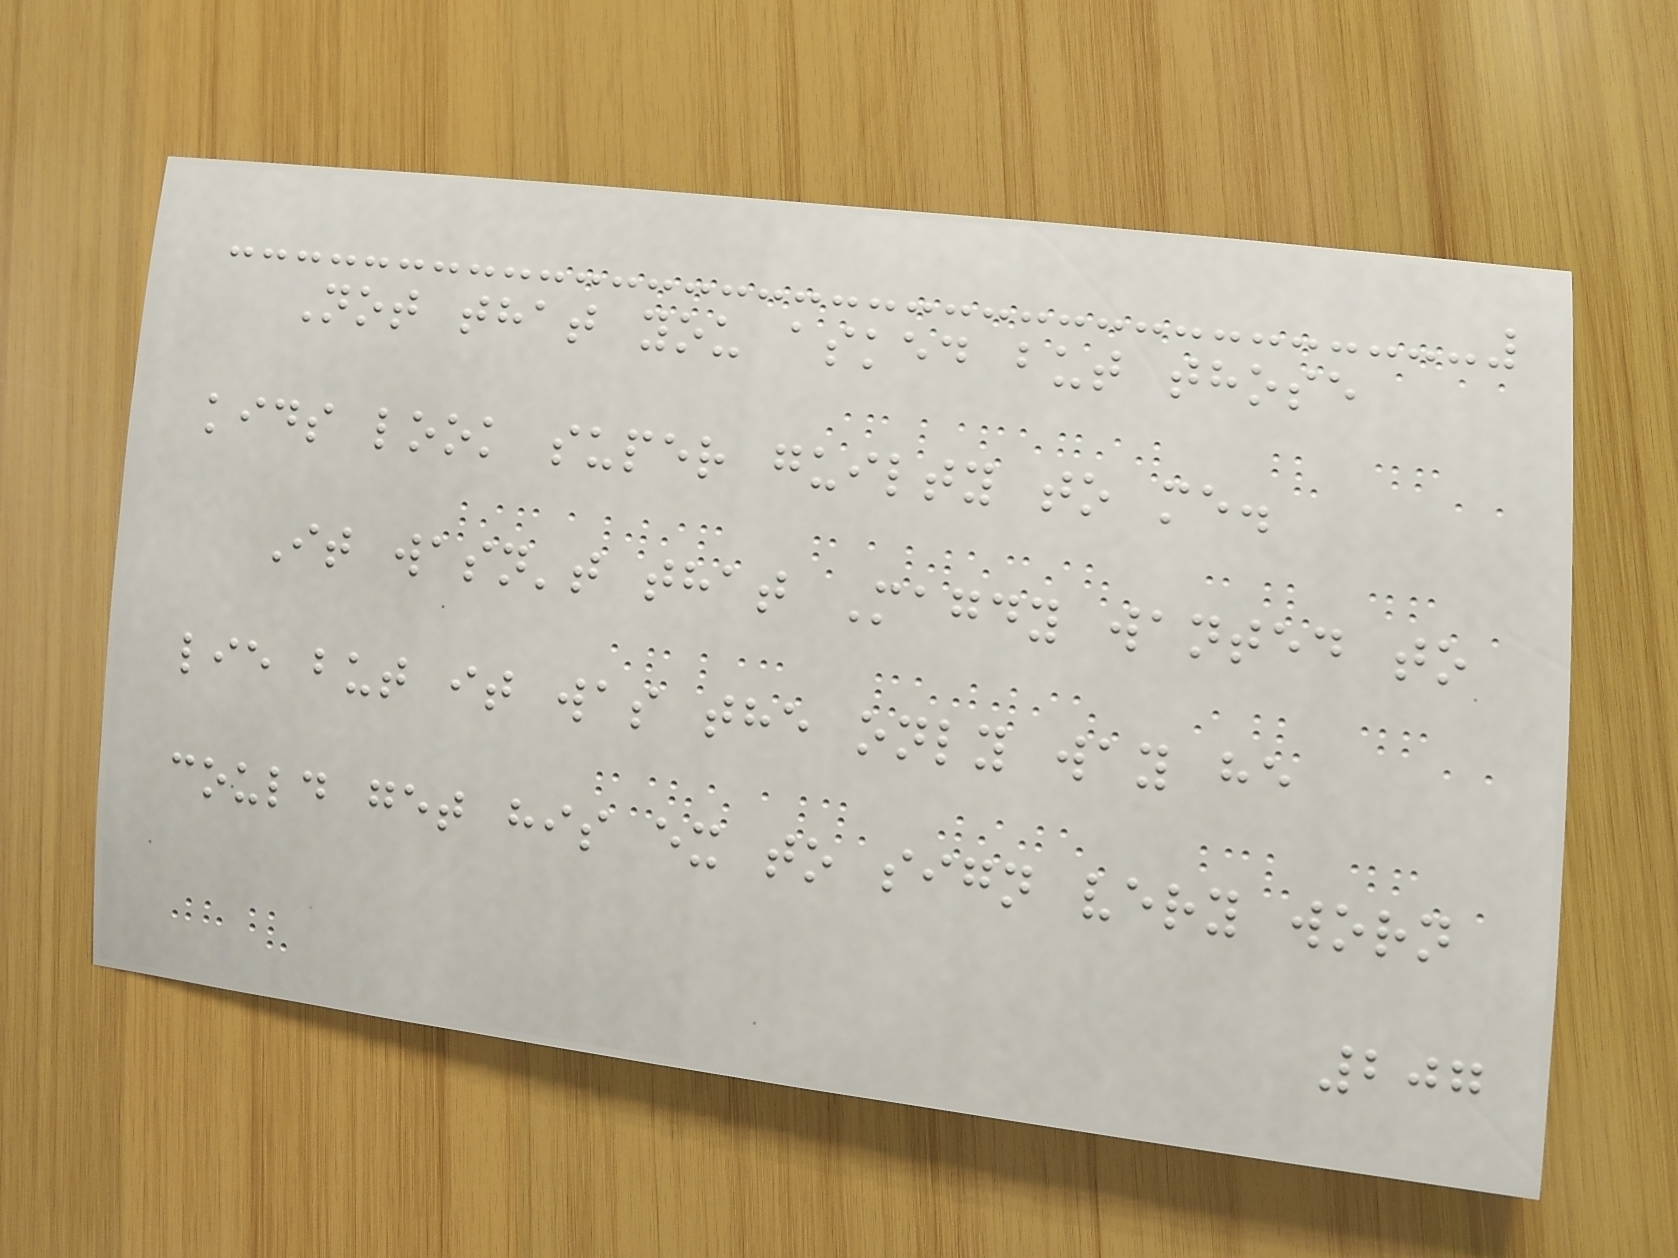Not that you asked but those
kids look super guilty to me.
It wasn't that Magdy wanted to
lie but it was the only way he
could get his ex to sign very worn
207
